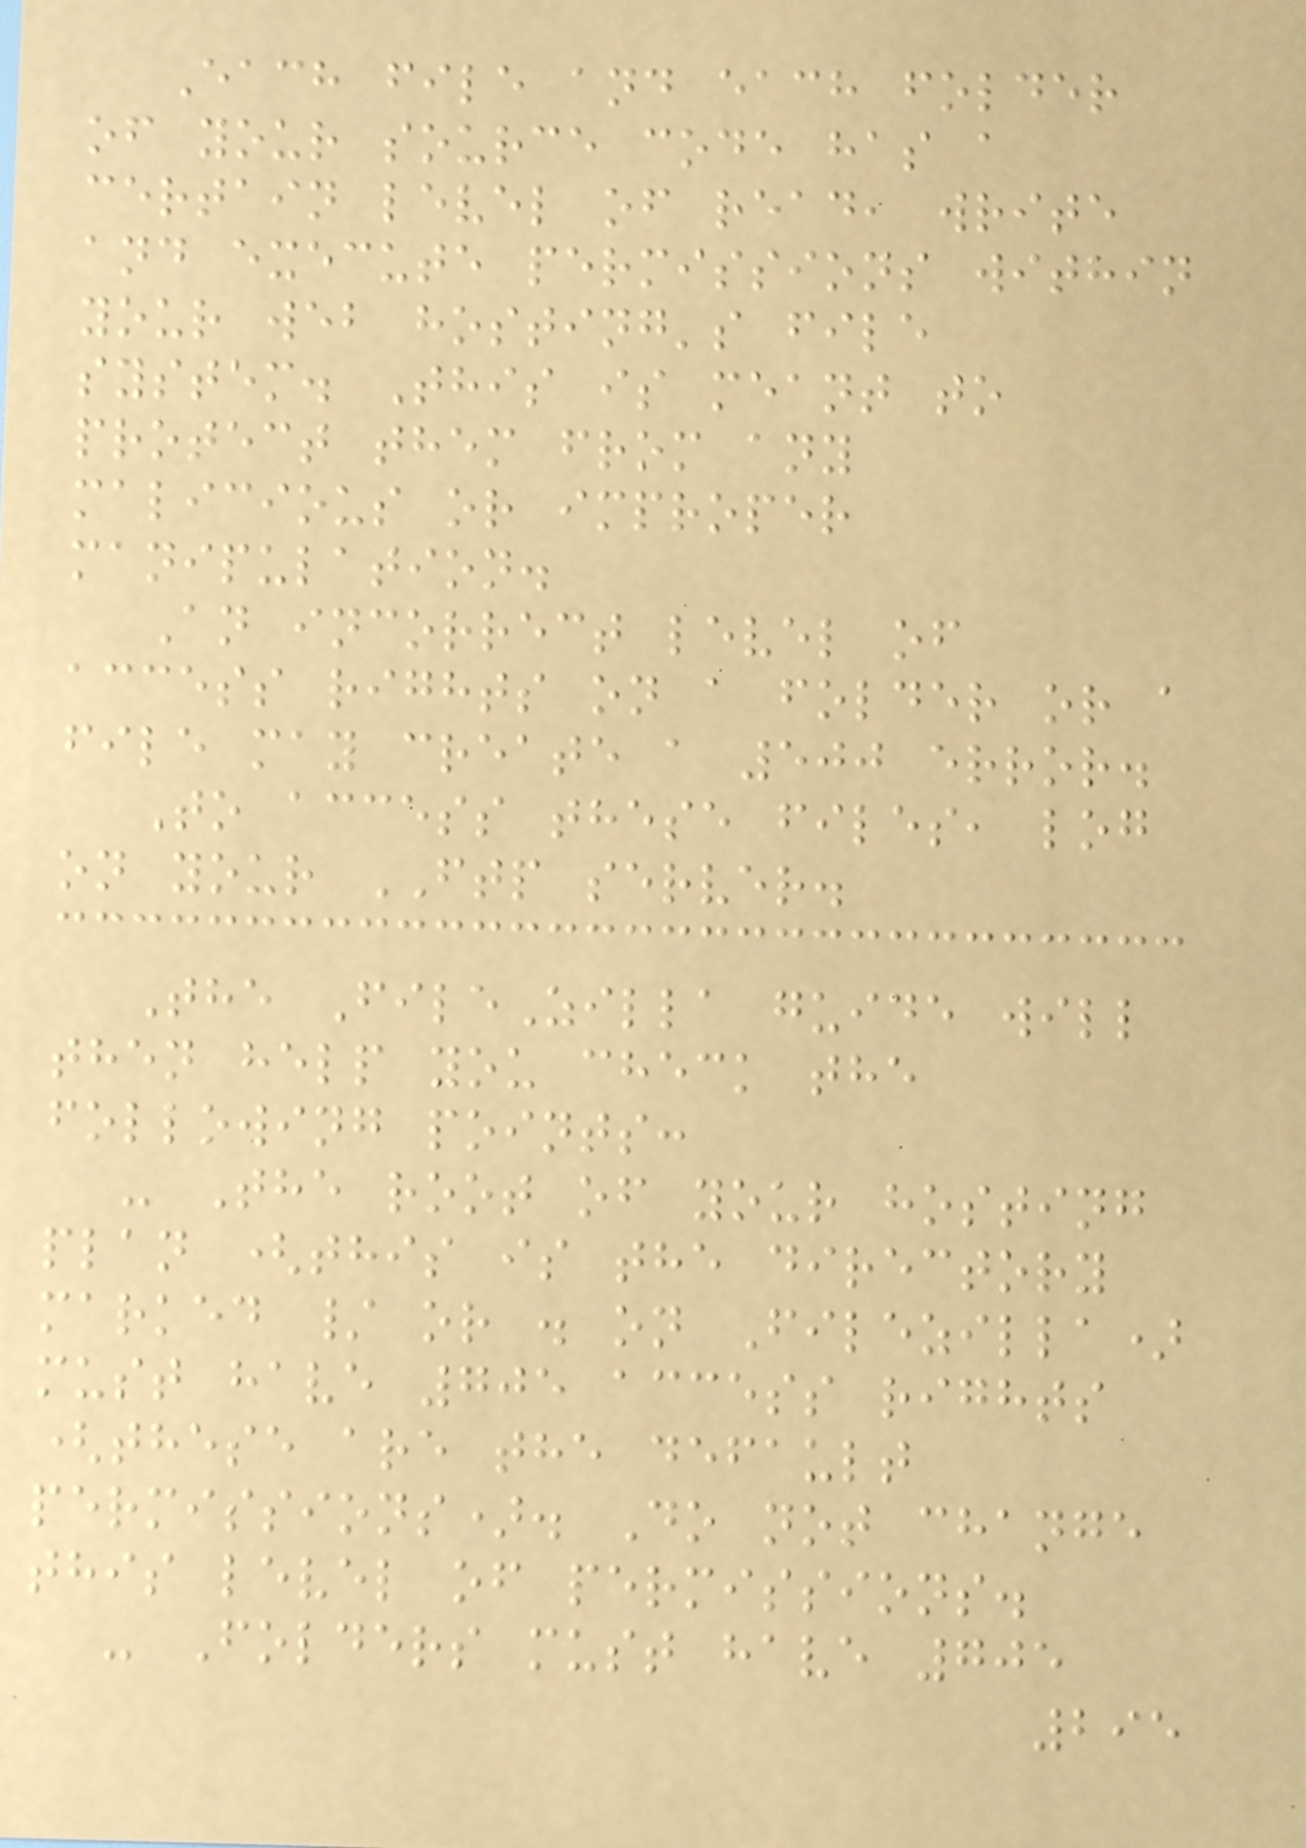Each file and each folder
of your source code has a
certain level of read, write
and execute permissions within
your web hosting's file
system. This is meant to
protect them from any
malicious or improper
manipulation.
An incorrect level of
access rights on a folder or a
file may create a 500 error.
To access these files, log
on your FTP server.
The FileZilla guide will
then help you check the
following points:
- The root of your hosting
plan (this is the directory
marked / or . on Filezilla)
must have 705 access rights
(these are the default
permissions). Do not change
this level of permissions.
- Folders must have 705
295
